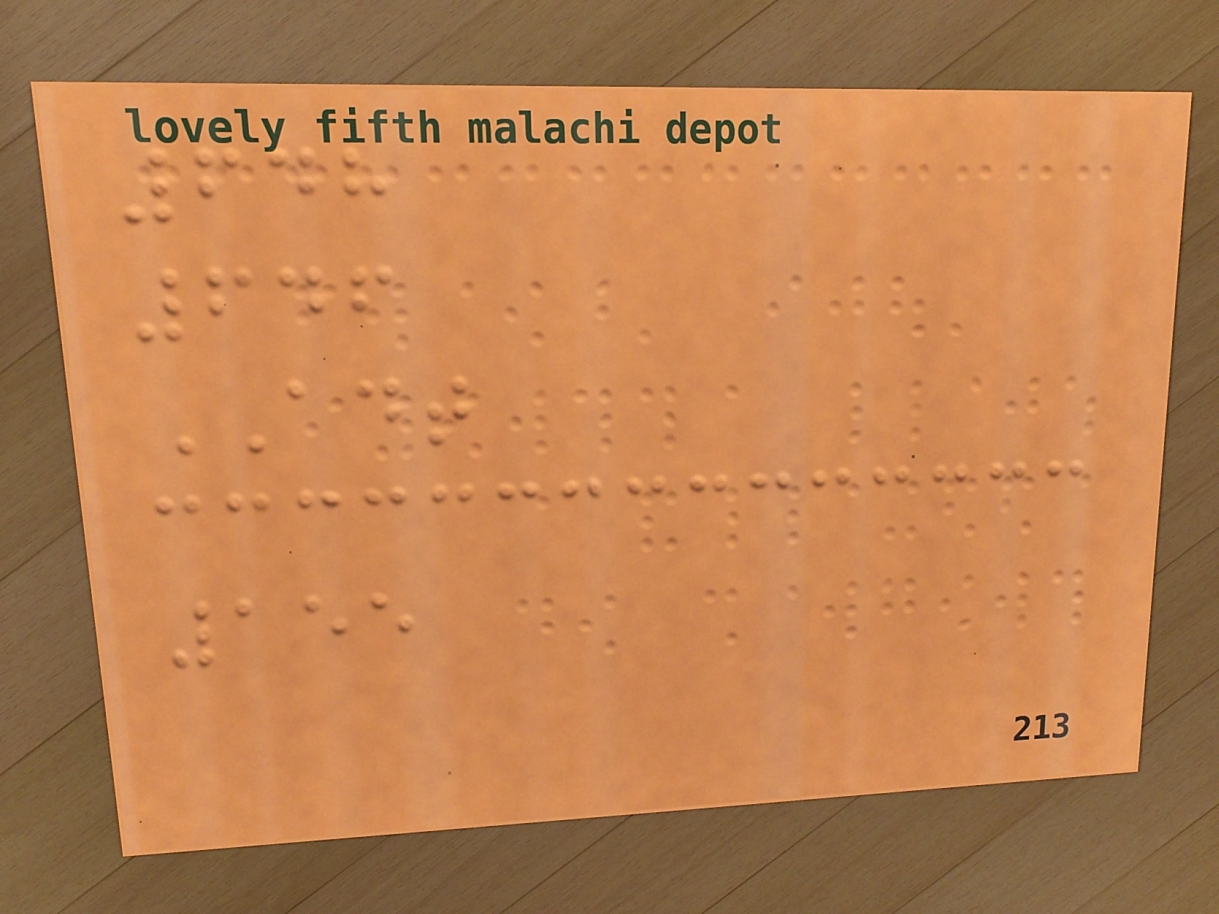648
646
ADT
155
